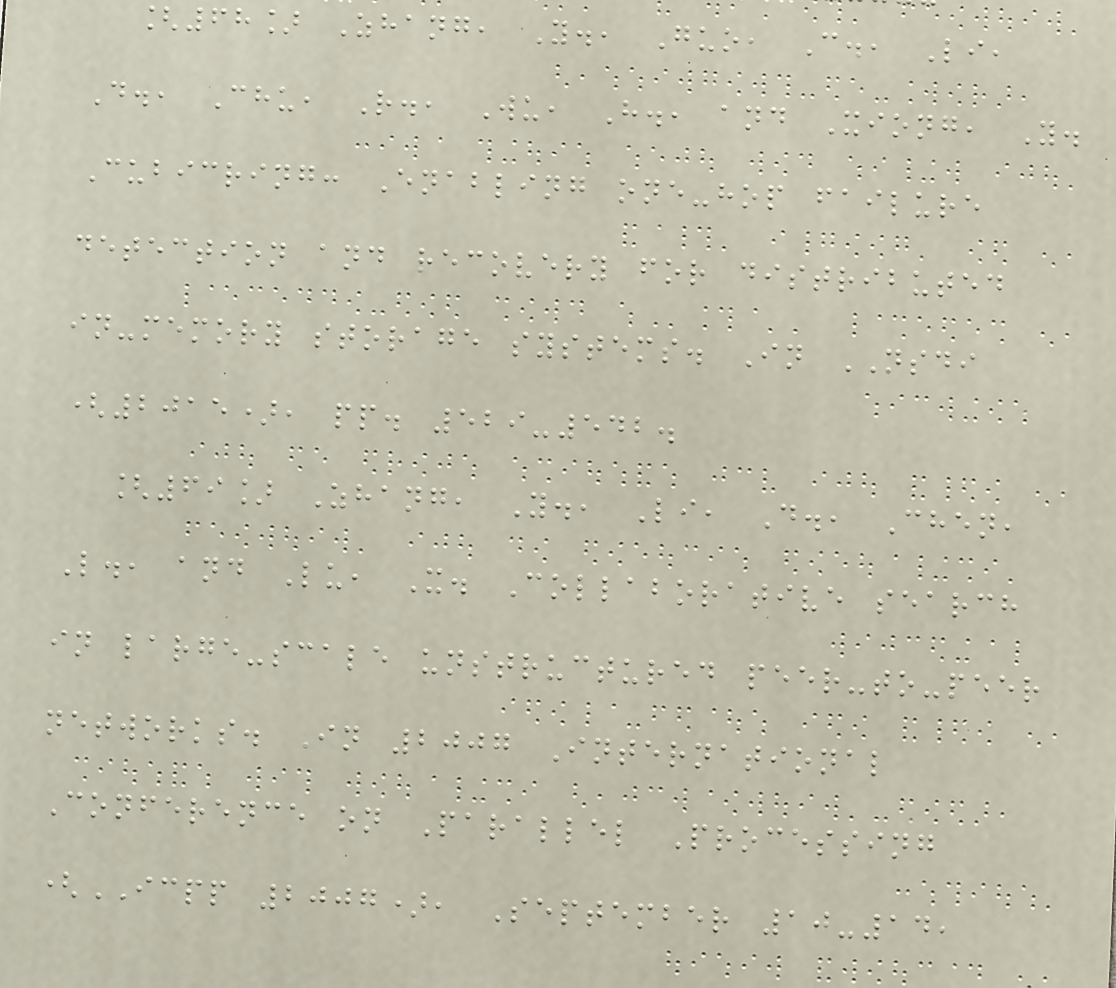[68] Zhang, Y., Guo, C., Li,
D., Chu, R., Wu, H., and Xiong, Y.
Cubicring: Enabling one-hop failure
detection and recovery for distributed
in-memory storage systems. In NSDI
(2015), pp. 529-542.
[69] Zhang, Y., Li, D., Chen,
L., and Lu, X. Collaborative search
in large-scale unstructured peer-to-peer
networks. In 2007 International
Conference on Parallel Processing
(ICPP 2007), September 10-14,
